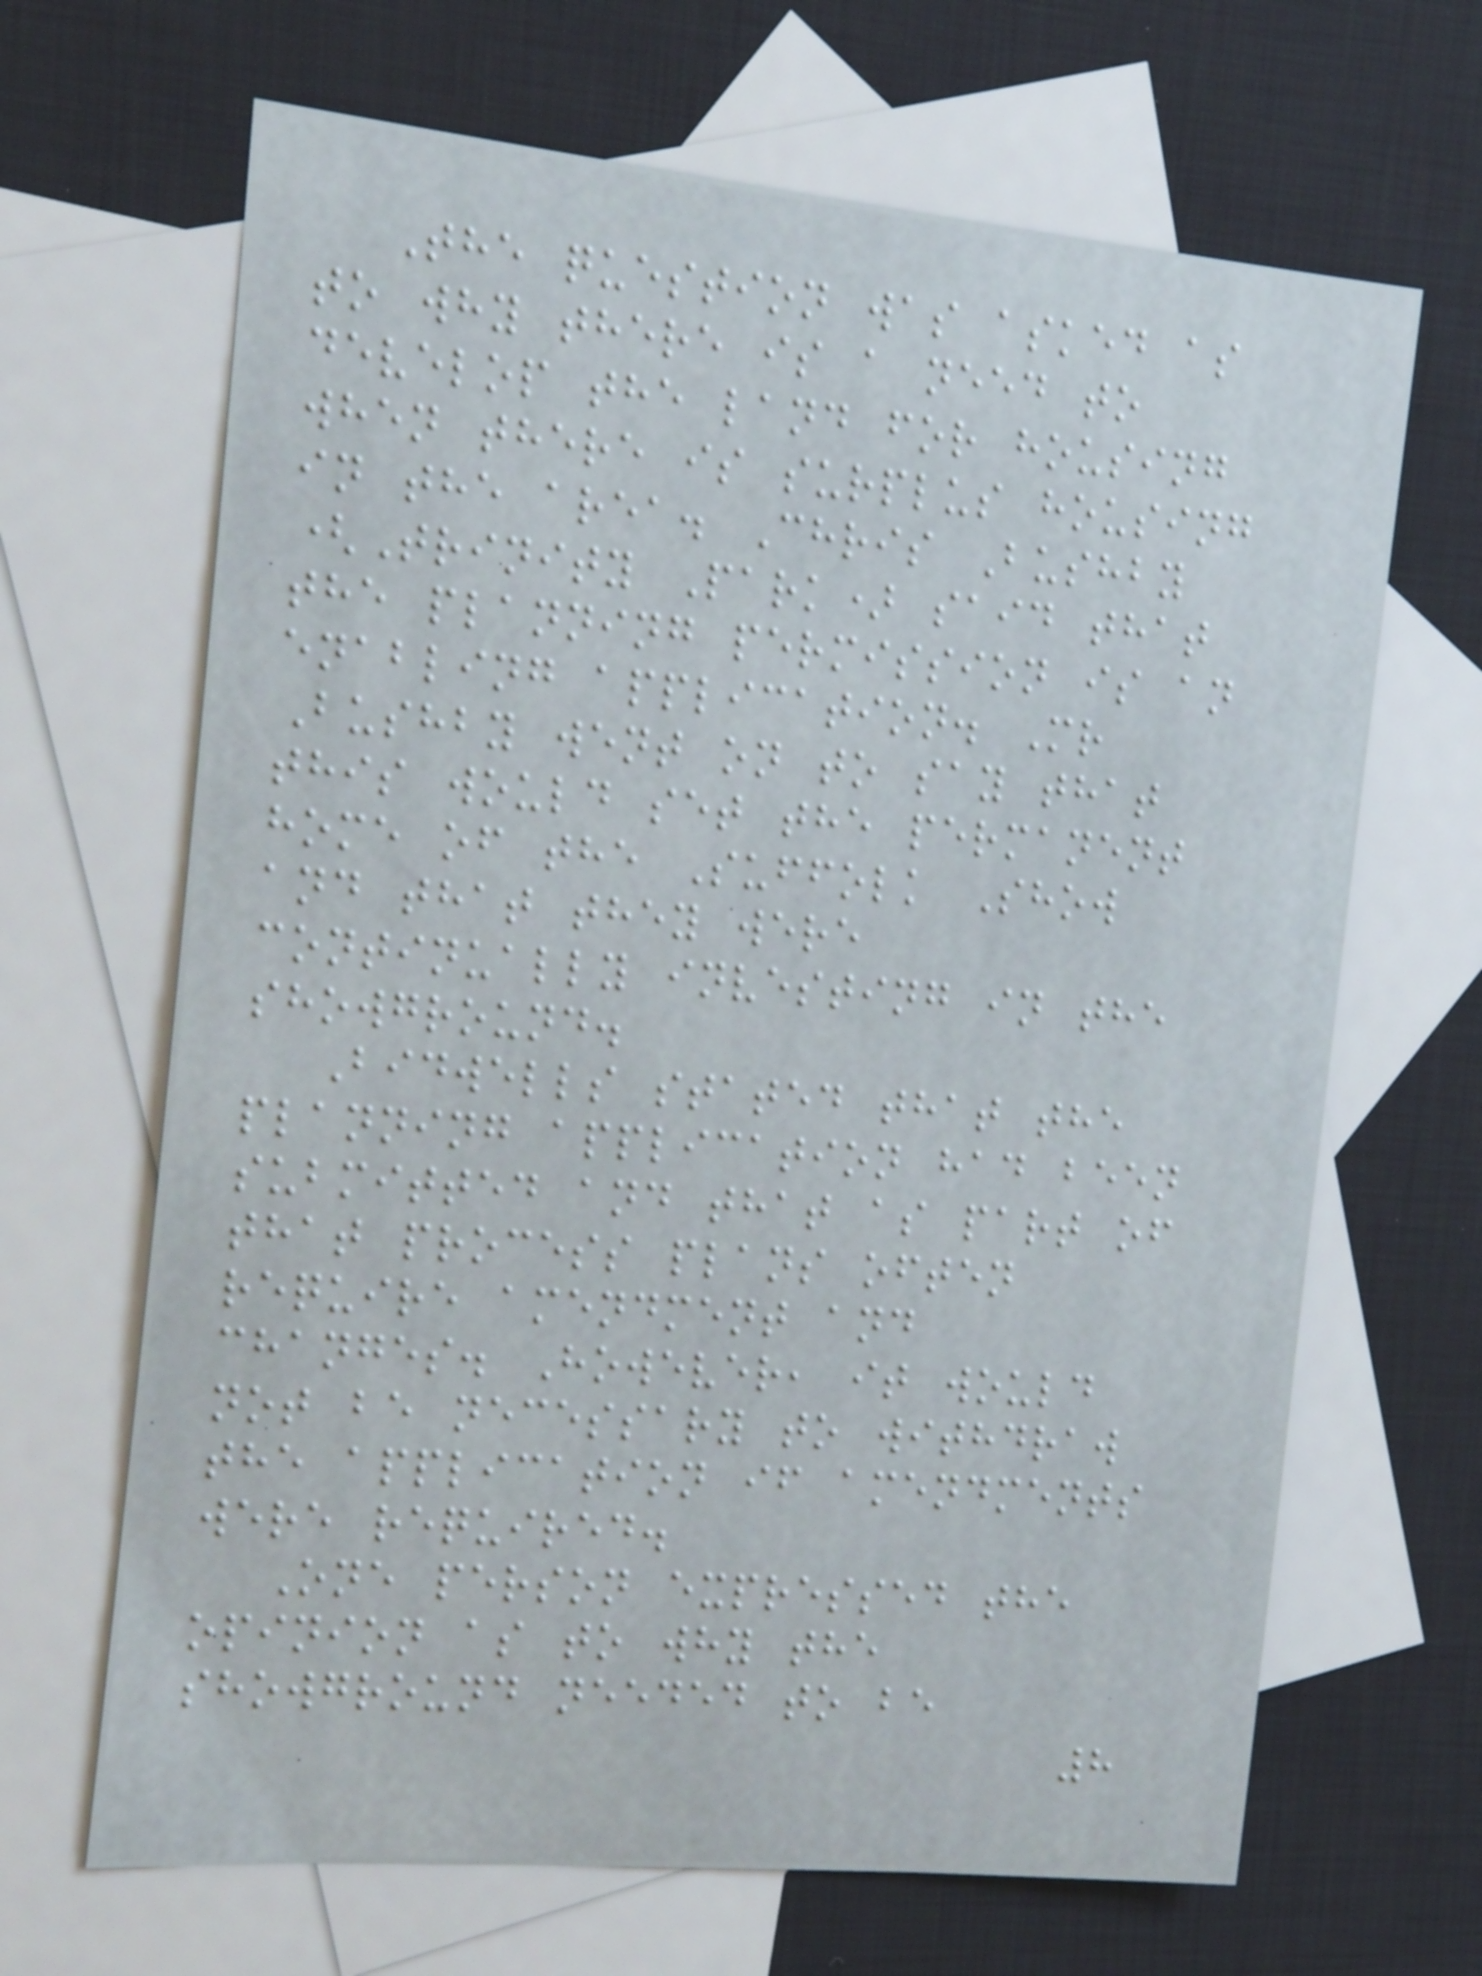The question was asked as
to why there is a need to
develop the land for housing
when there is surplus housing
in the area. Chris Bushby
(Trinity Park) said that
the planning permission is an
enabling application. Mr
Bushby went on to say that
this would set the permanent
home of the Suffolk Show
and that they were
continually investing in the
showground.
Bidwells stated that the
planning application had been
submitted and that as part of
that process plans often
require amendment and
changes. However, it would
not be necessary to withdraw
the application if amendments
were required.
One person expressed the
opinion as to why the
showground needed to be
8
